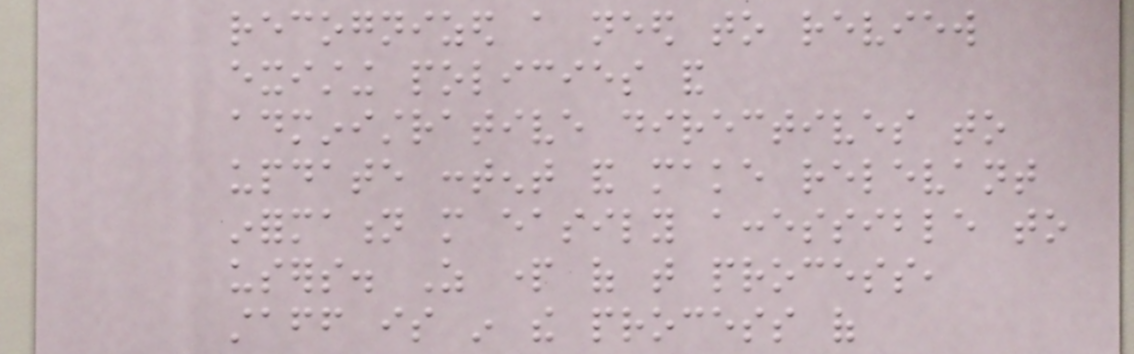recognized a need to review
existing policies and
administrative directives to
update content and make relevant
information more easily accessible to
users. As part of that process,
staff is in the process of
